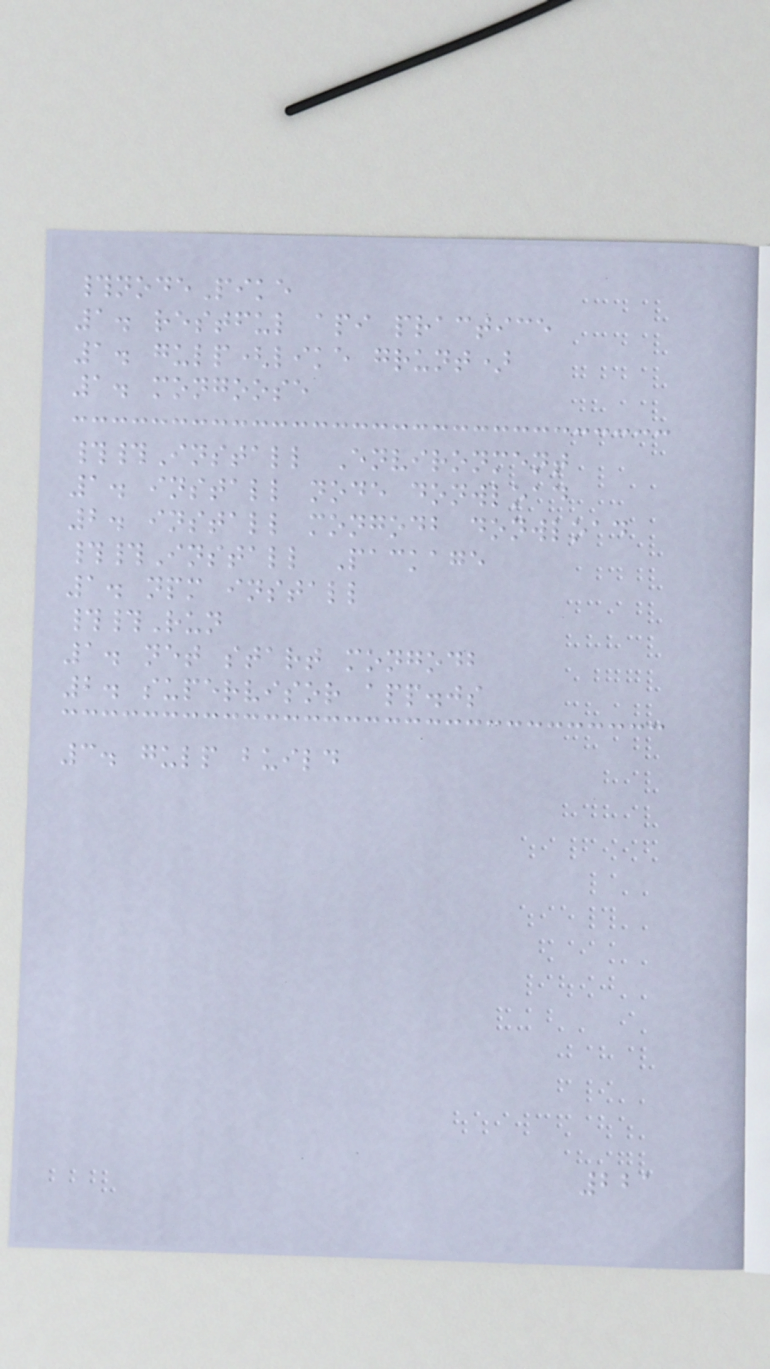#nodePike
1. restful api practice
1. gulp(like grunt)
1. mongoose
##Install Environment
1. install node donwload
2. install mongodb donwload
##Install Package
1. npm install
##Run
1. net start mongodb
2. supervisor app.js
3. gulp build
221
